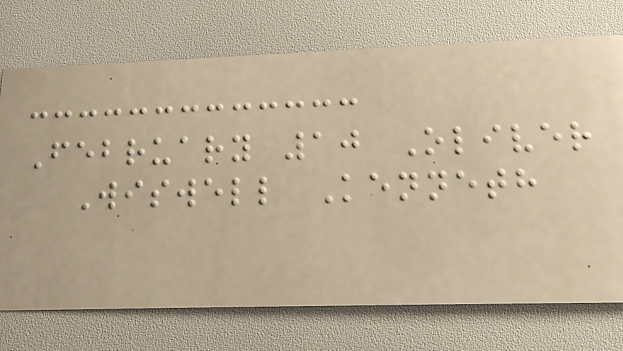February 10 Oliver
Wiswell Kenneth
